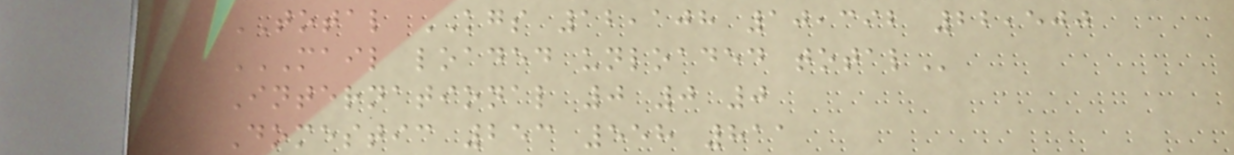TOTAL KGS 12,108 10,392 22,500
MAIL LOADED UNLOADED TOTAL
International 0 0 0
Domestic 253 558 811
